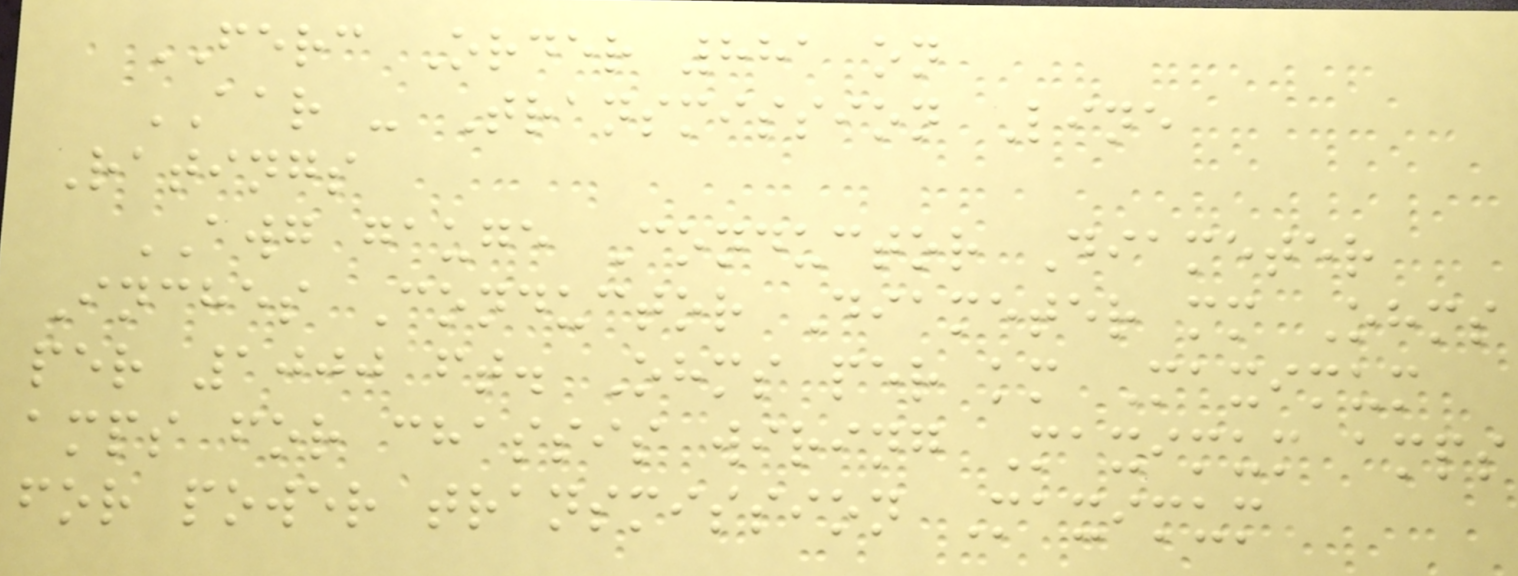FERC Order 881 on
AAR - Transmission Line
Ratings
AWG gauge Conductor Diameter
Inches Conductor Diameter mm Ohms
per 1000 ft. Ohms per km Maximum
amps for chassis wiring Maximum amps
for power transmission Maximum
